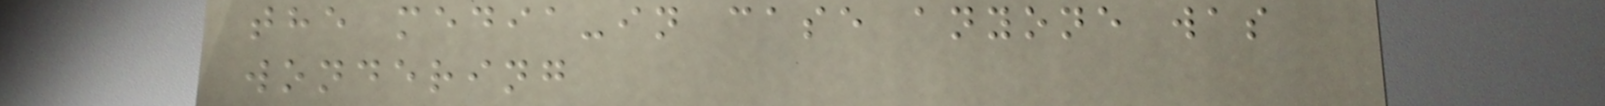the media-in case anyone was
wondering
